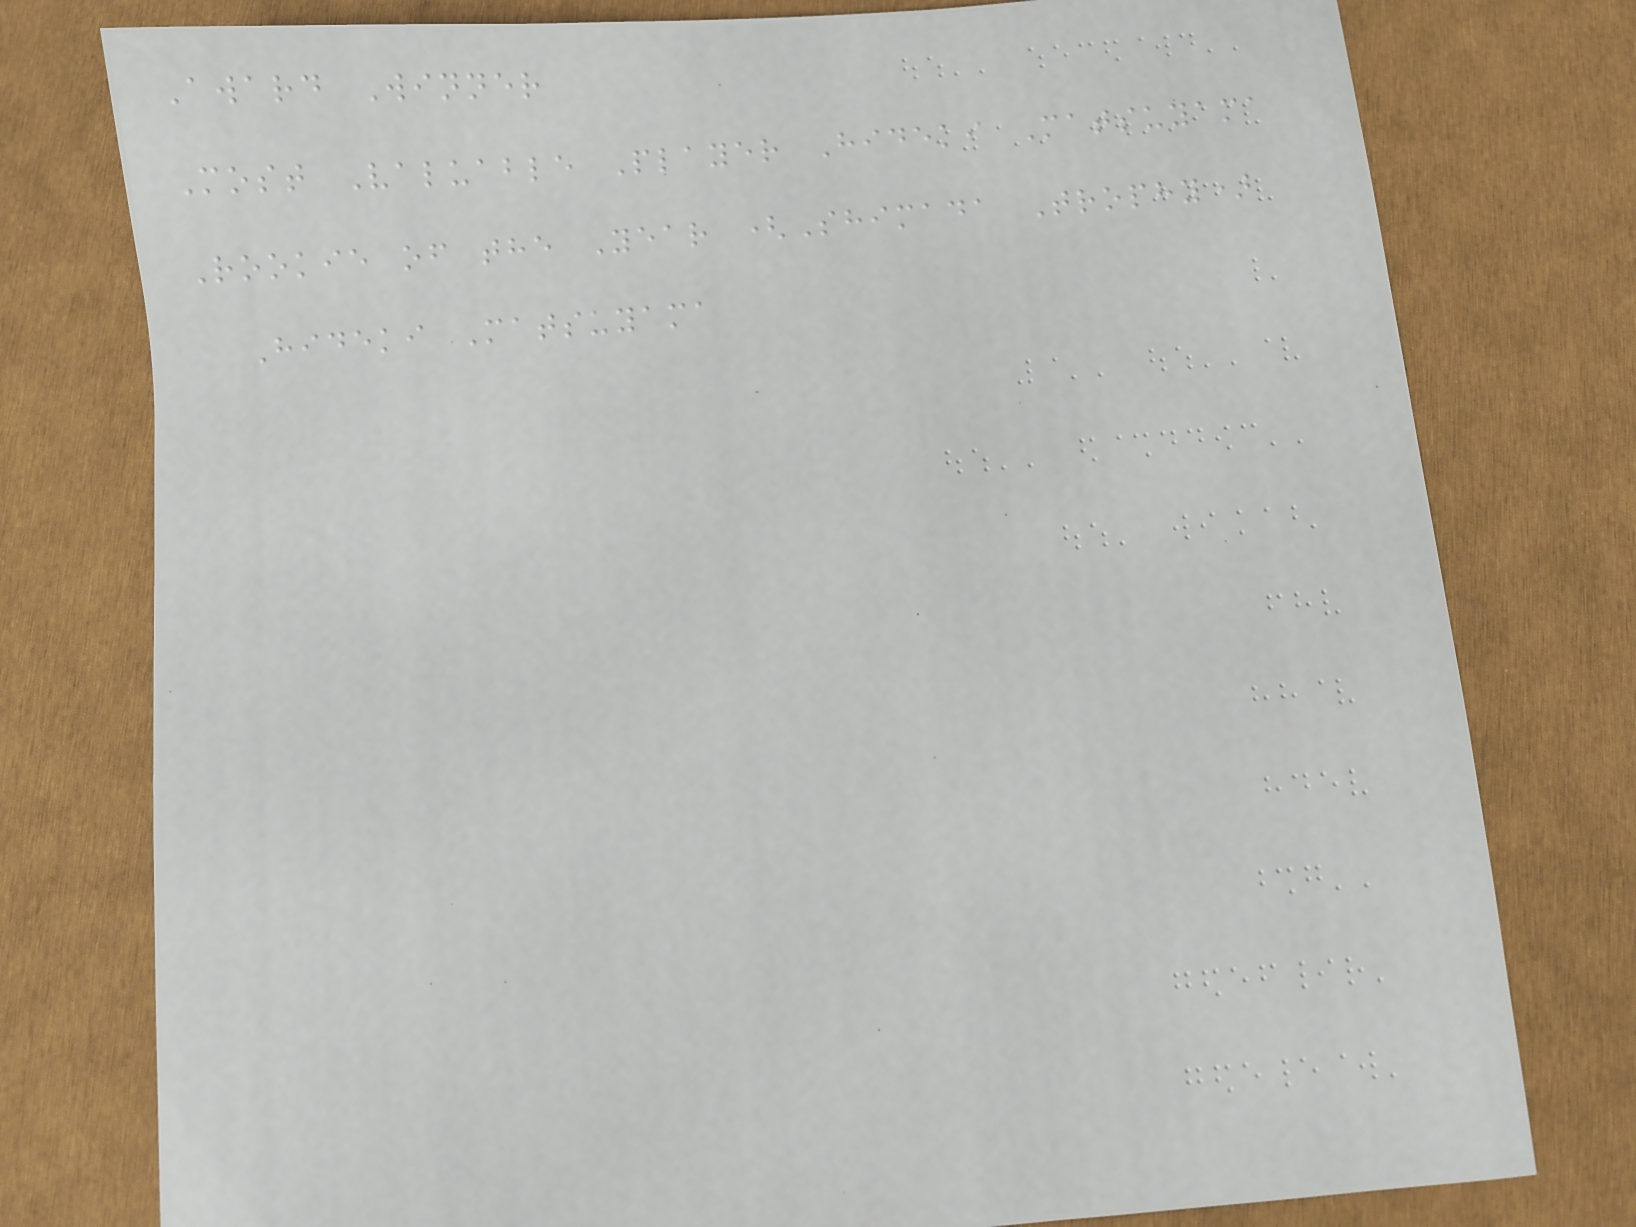Award Winner
Most Valuable Player Hideki Matsuyama
Rookie of the Year (Shimada Trophy)
Hideki Matsuyama
